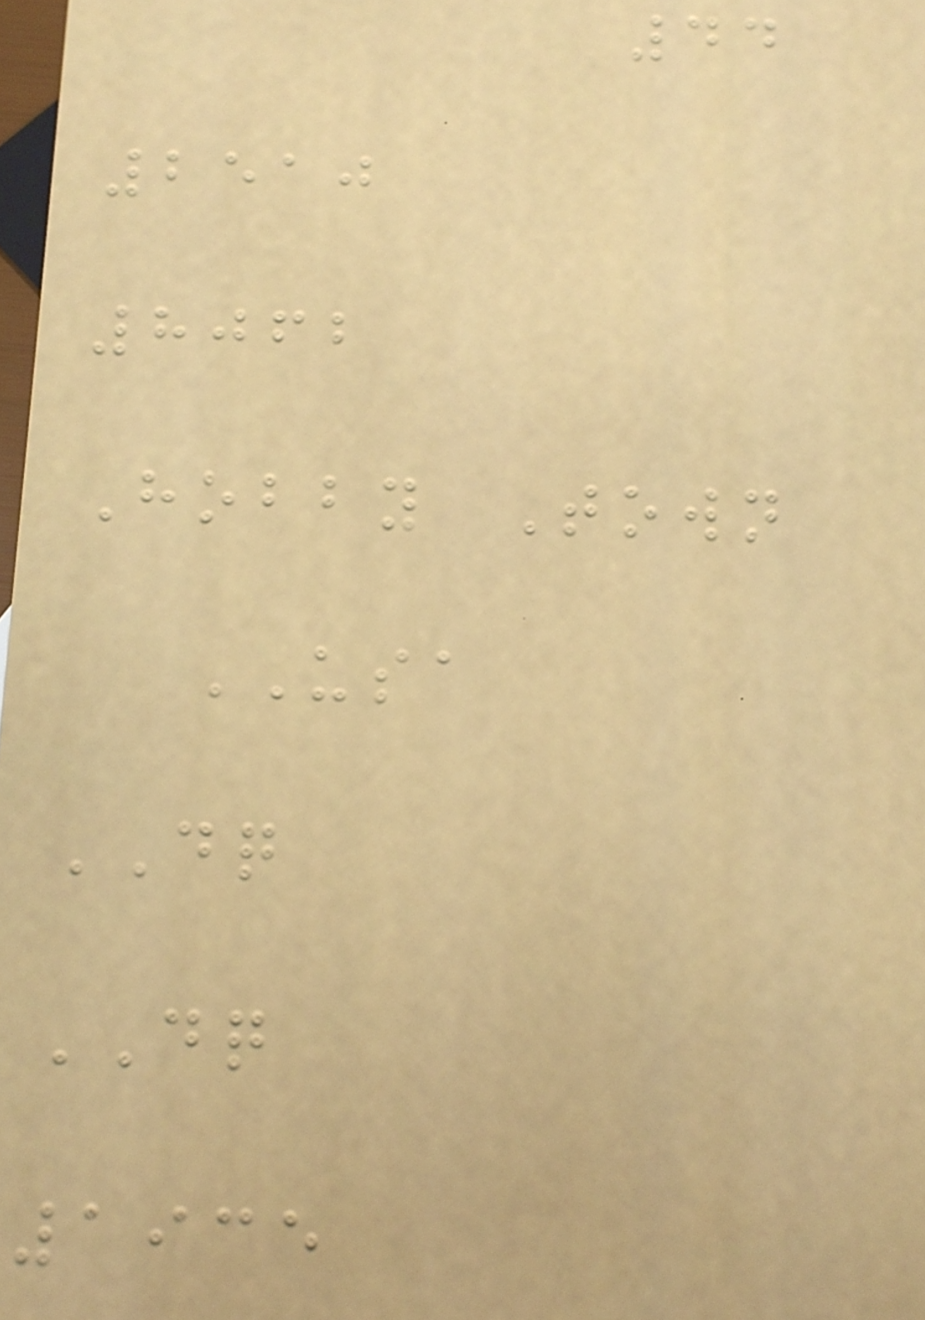44
2510
8062
Hobby Town
USA
DQ
DQ
1935
